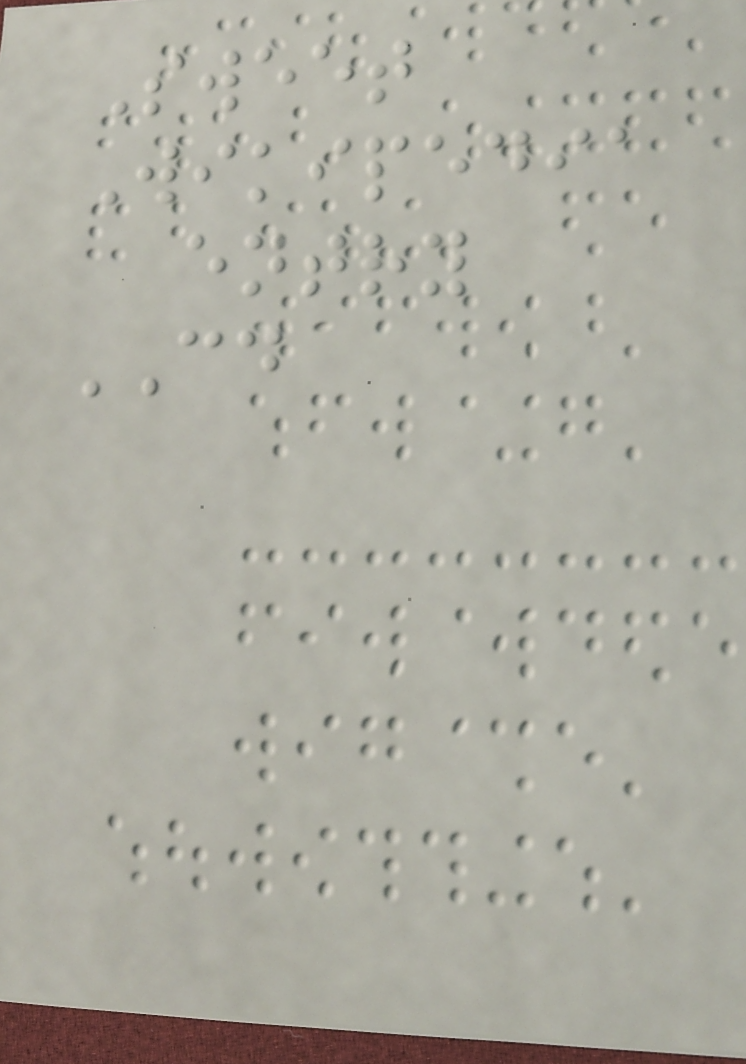Sweet
Wikipedia
entry
CD
